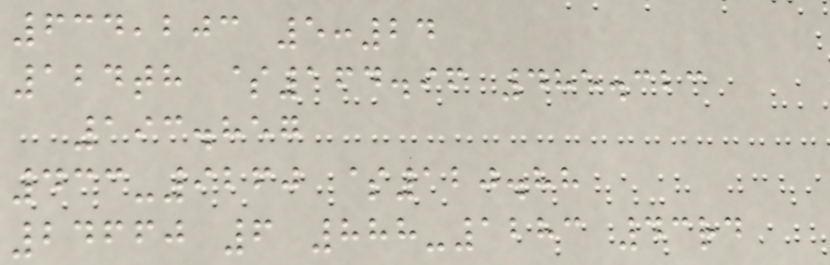634,203 5:24
124th $164.96 485.323
193.857
433-9260 $120.88
24660 6 888-1283 43rd
